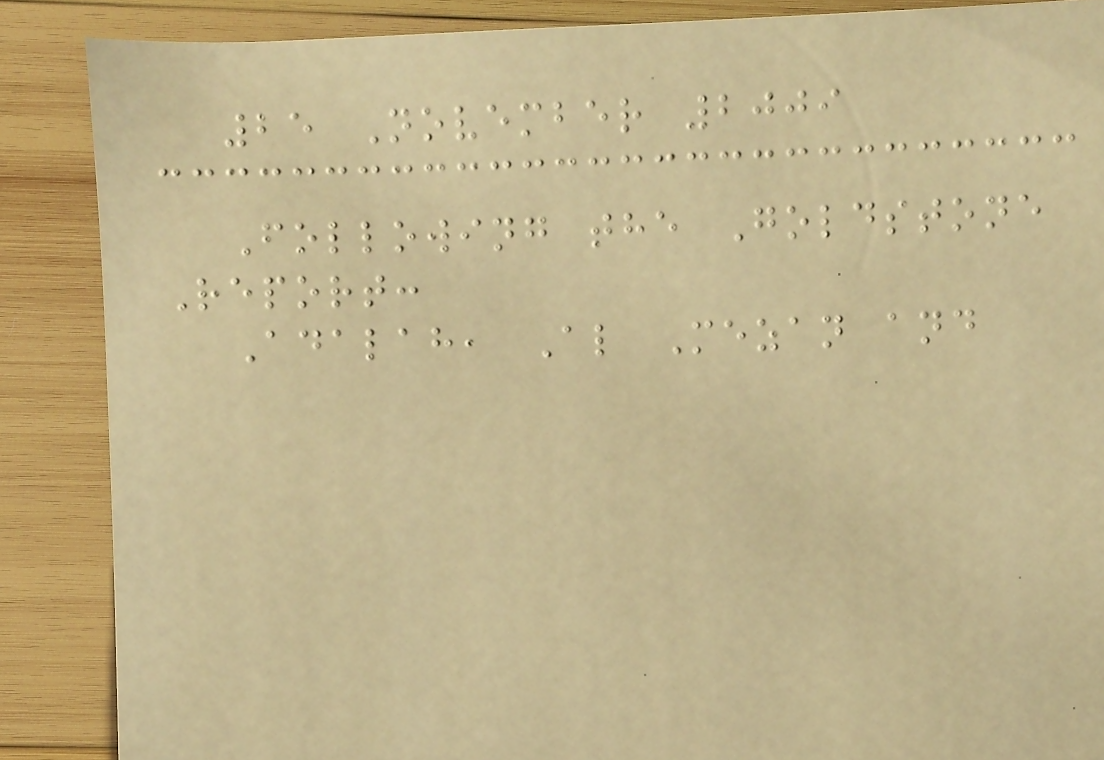25 November 2009
Following the Goldstone
Report:
Adalah, Al Mezan and
